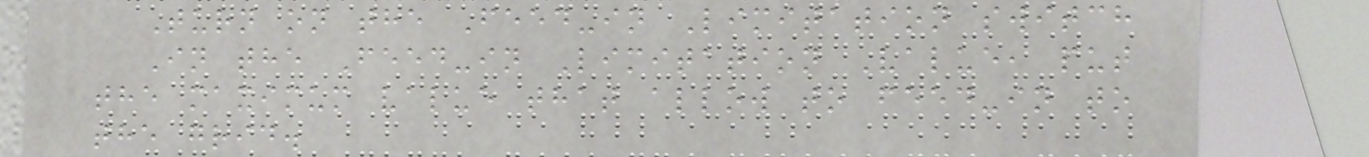Turn on the Feed-in Limitation switch
In the Feed-in Limitation Value, put
the maximum value that allow to feed-in to
the grid.
